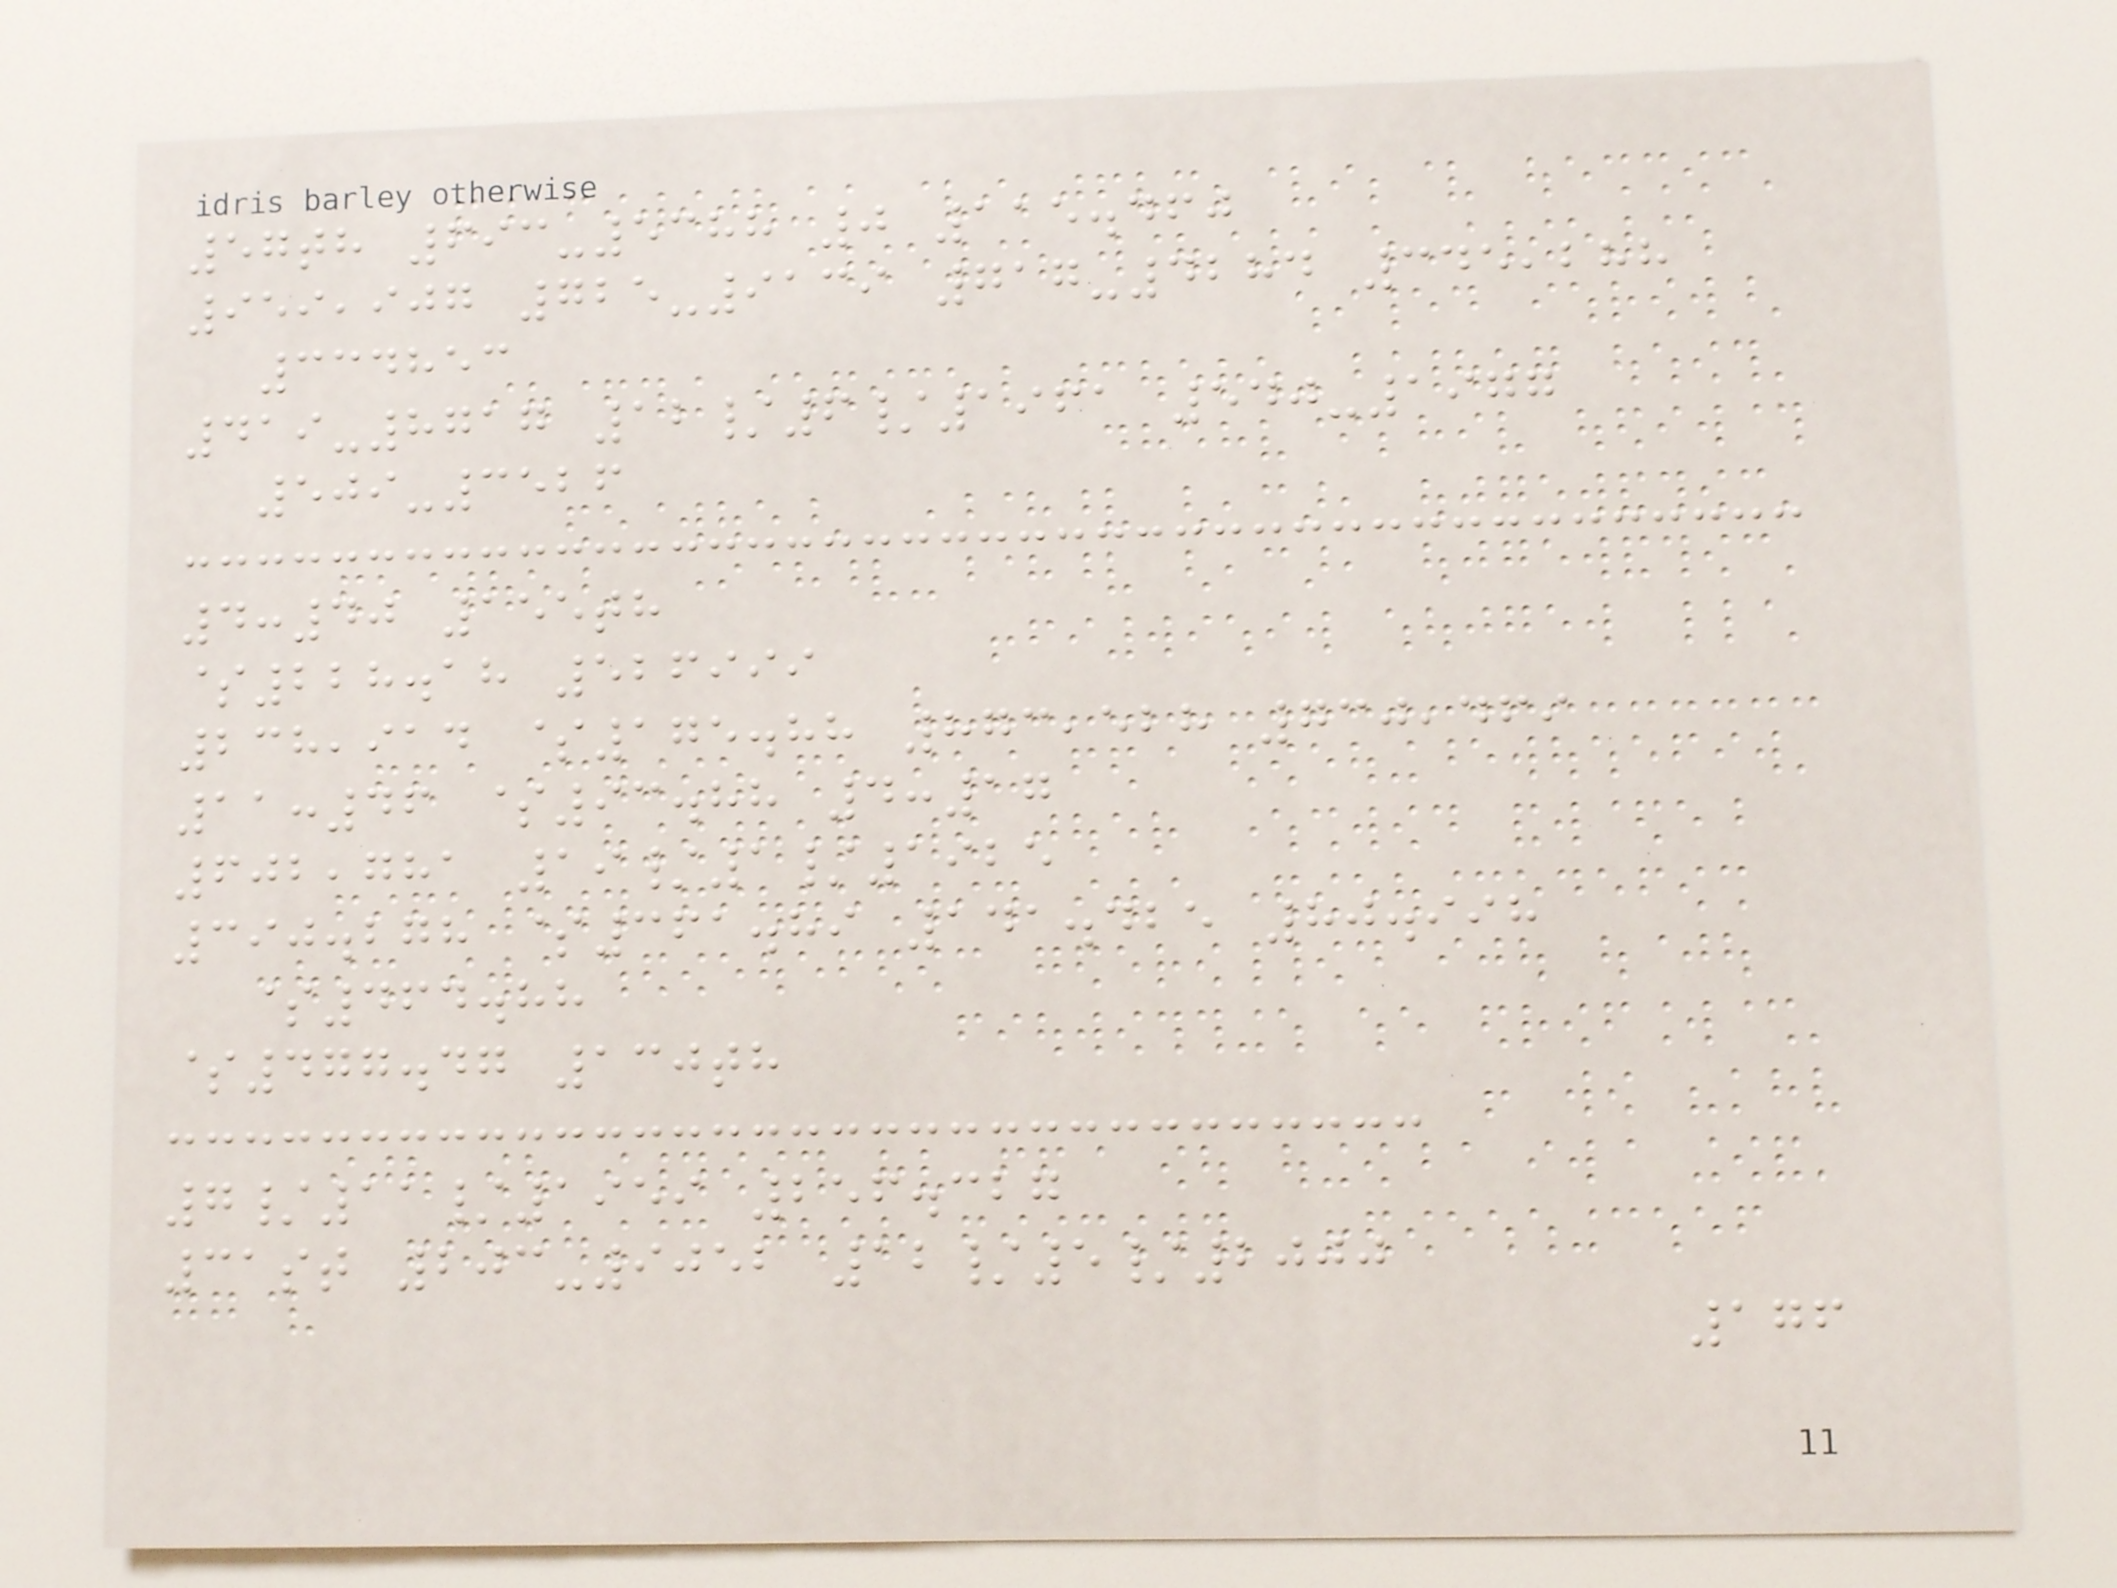57th 693-5388 0 115.460
959,907 725-9139 717-4284 345,288
334853
419-8717 12/6/1961 540-1977
509-3526
4:40 155th
$228.18 526999
238,914 $175.88 873,528 730,469
11:46 $93.88 4:17
602,781 19/1/1925
390.278 $361.89 141.425 80.998
$464.88
$477.47 130th
7/11/1959 256.327
31st 203-9052 12/5/2000
176
